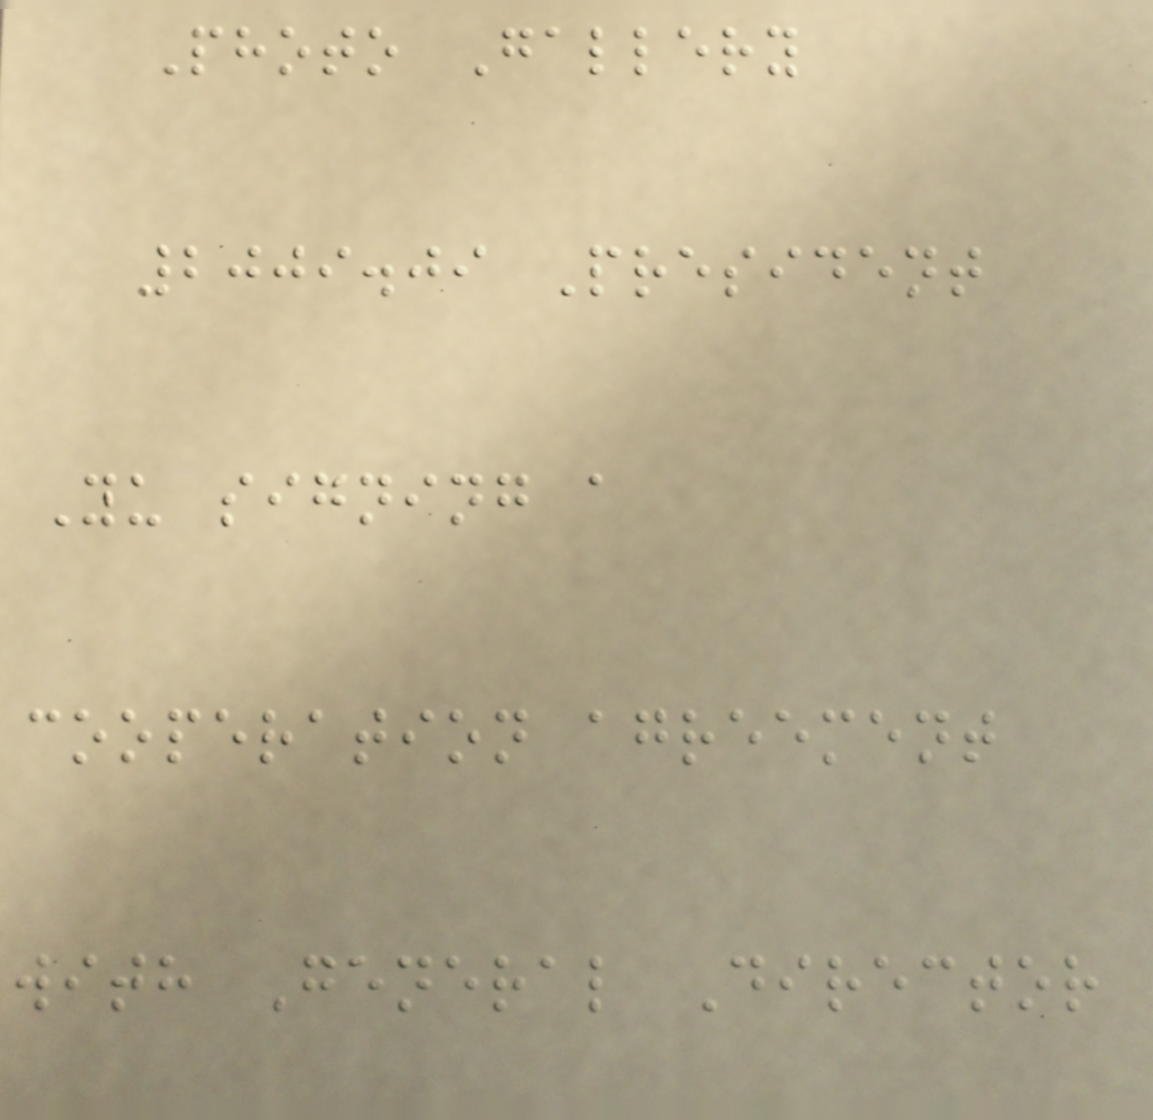Photo Gallery
2009.09 President
Yu signing a
cooperation agreement
with General Director
